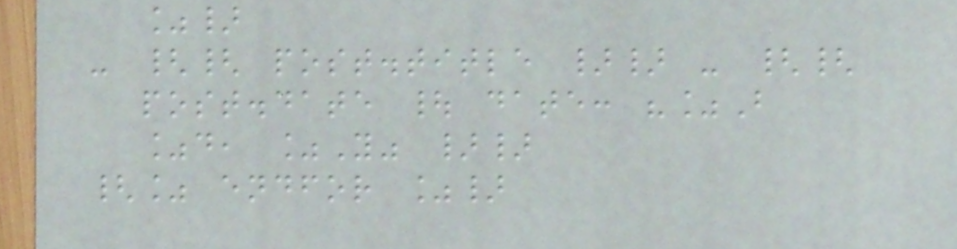%}
- {{ post.title }} - {{
post.date | date: "%B
%d, %Y" }}
{% endfor %}
